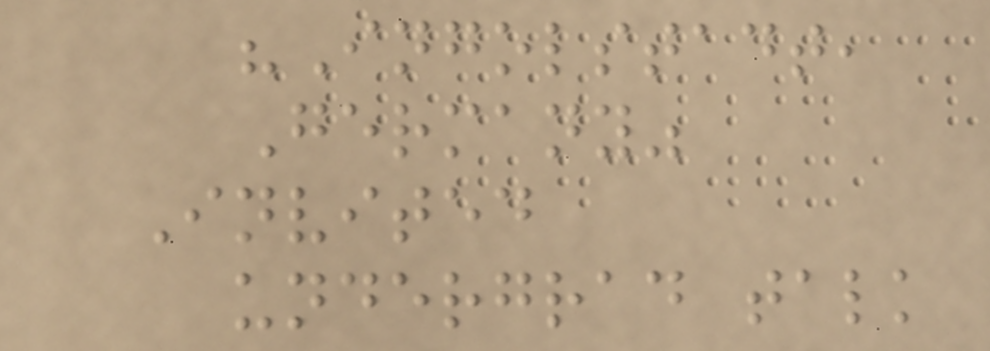"Ingolstadt,
Germany"
Invited
undergrad talk
